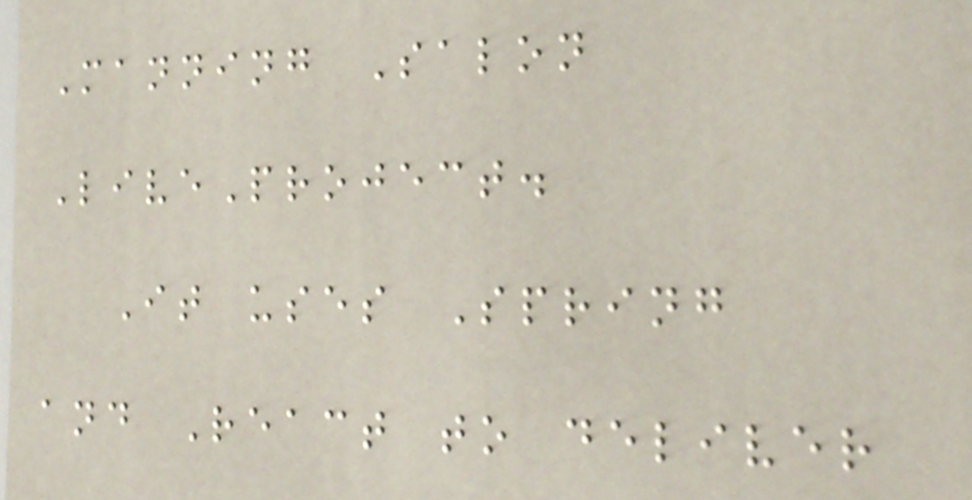Manning Salon
LiveProject.
It uses Spring
and React to deliver
